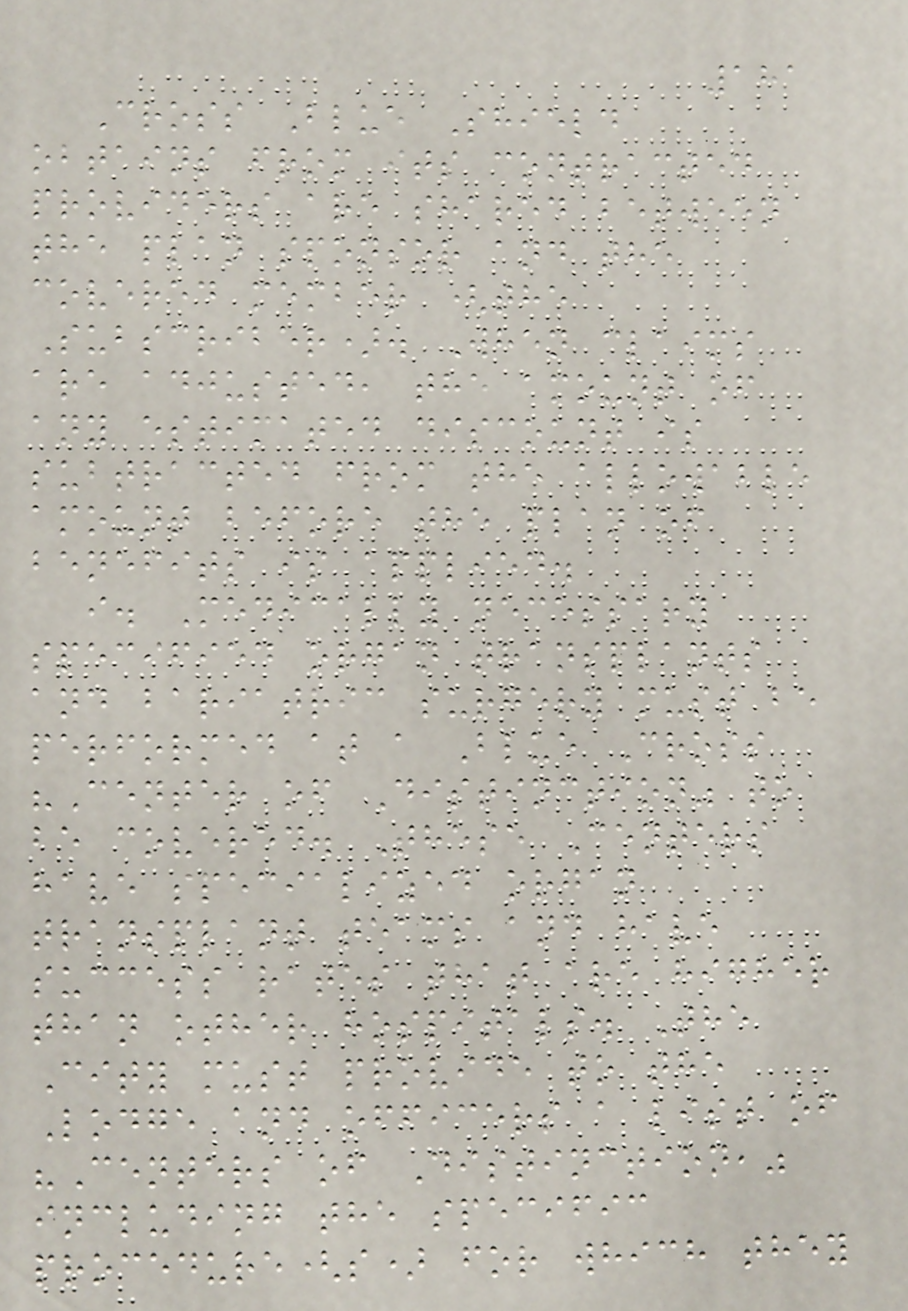181
Cross Blue Shield
obtains from its contracted
providers are shared between
the plan sponsor and the
covered member (the
Subscriber). When claims
are adjusted, the amount of
any estimated discount is
subtracted from the allowable
amount before the plan of
benefits is applied.
i. Medically necessary
specified organ transplants
and bariatric surgery must be
performed at a Blue Cross
"Center of Distinction" to
be covered. These Centers
have specialized organ
transplant teams and have
success rates that are higher
than other hospitals. The
City must provide to the
Lodge and officers a list of
"Centers of Distinction,"
including the specific
procedure(s) for which they
